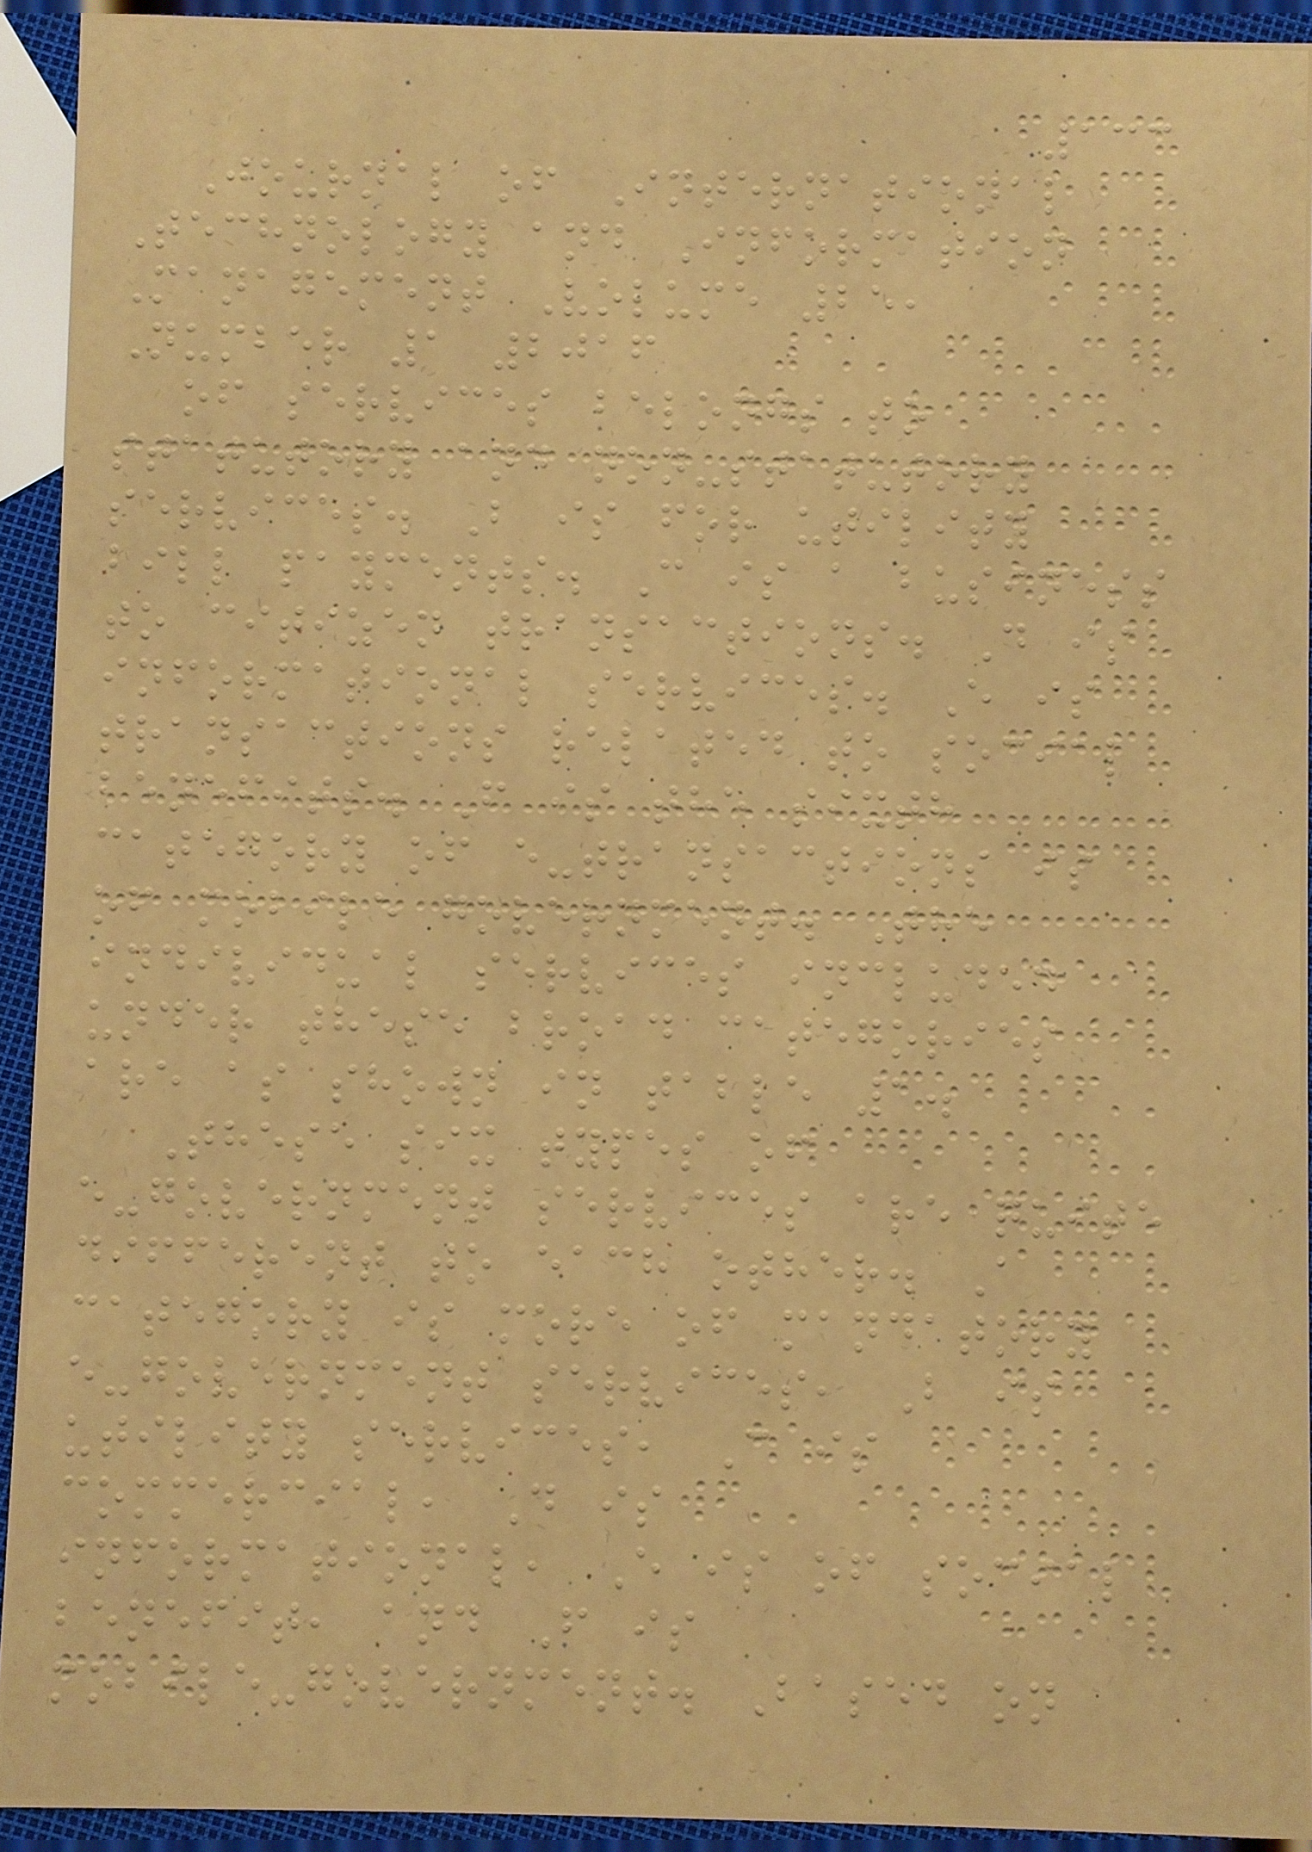133
Journal of International
Technology and Information
Management Volume 25,
Number 1 2016
of services belongs to
statutory and non-statutory
services. B is for utility
bill payments. C is a business
to citizen transactions. D is
informational services. E is
transactions related to social
benefits. F is the sixth
category of e-transactions is
of mobile government. The
individual services included
under these broad categories
are as shown in table 1.
These six types of
e-government services are quite
different to each other. A
category is more of mandatory
e-government services, B is
utility services, C is
commercial, D is
informational, E is of social
benefit, and F is
mobile-government. Based on
